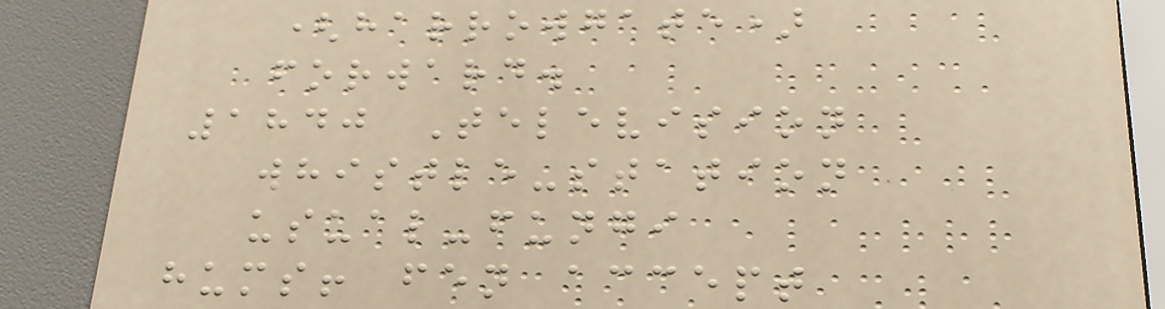(harrowgate)
forward.
1840 Television
whistle-station
usual-fungi
hums! fen accept
